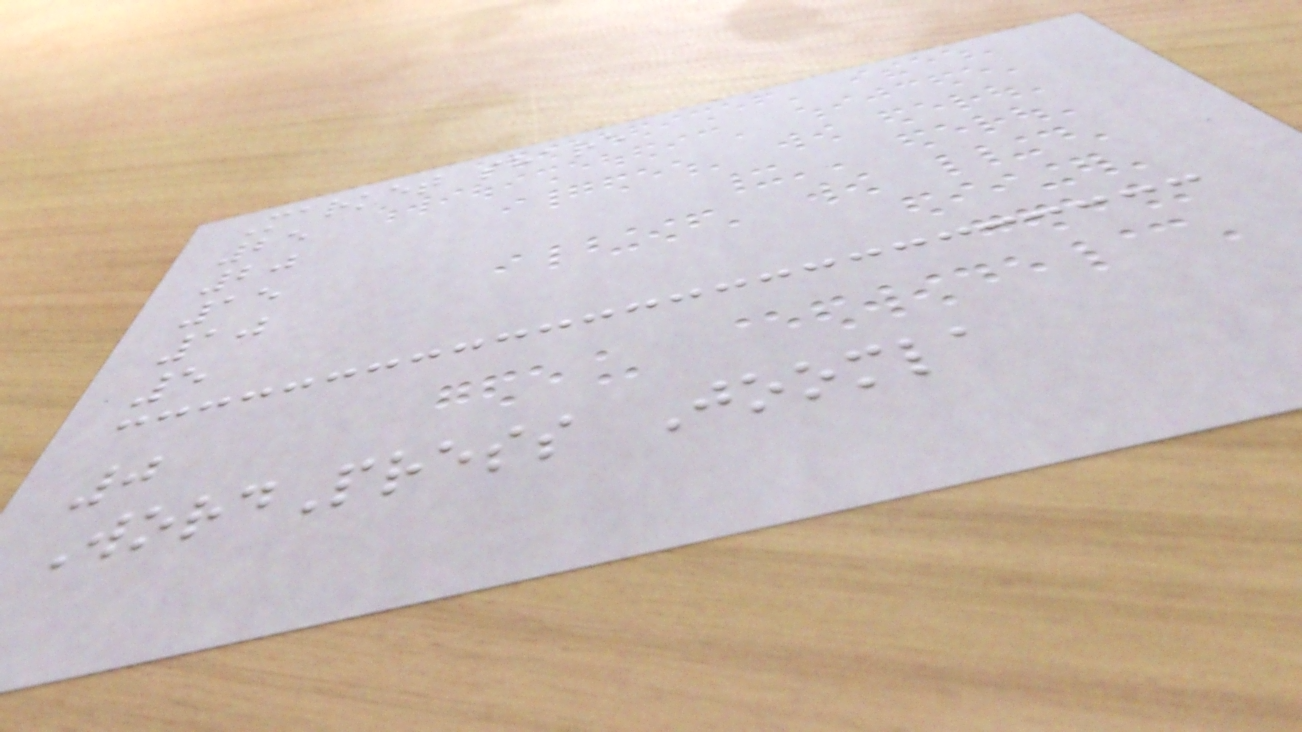Market share
25
20
15
10
5
0
WordPress Joomla
